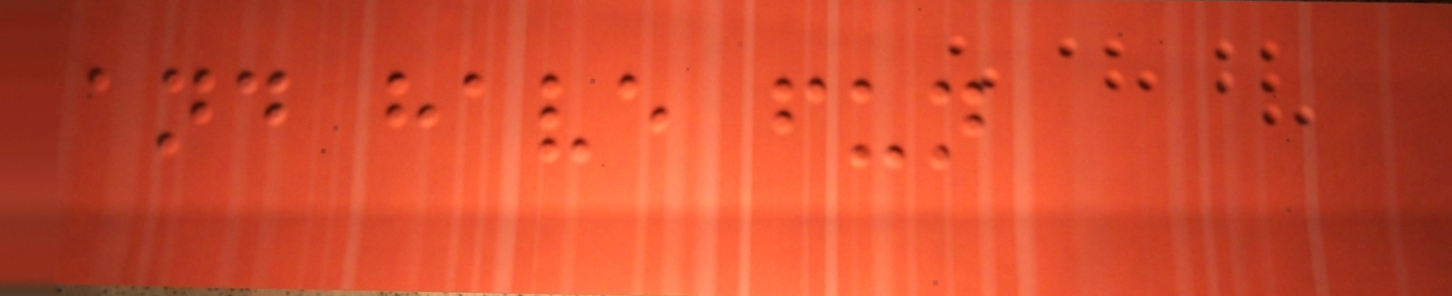and have fun
